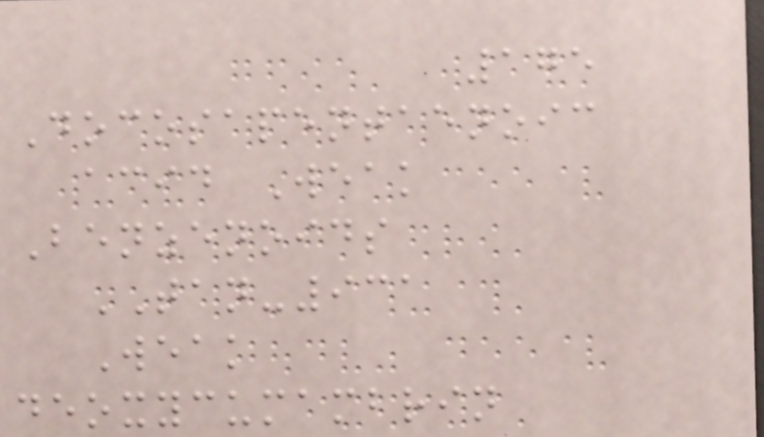175
Docosapentaenoic
acid Weak
Benzenoids
TAN-931
Weak
deoxycumambrin
